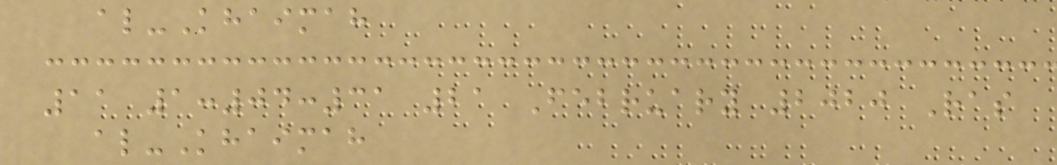al-Khaimah
11 1:04:31 21 February 2020 Ras
al-Khaimah
